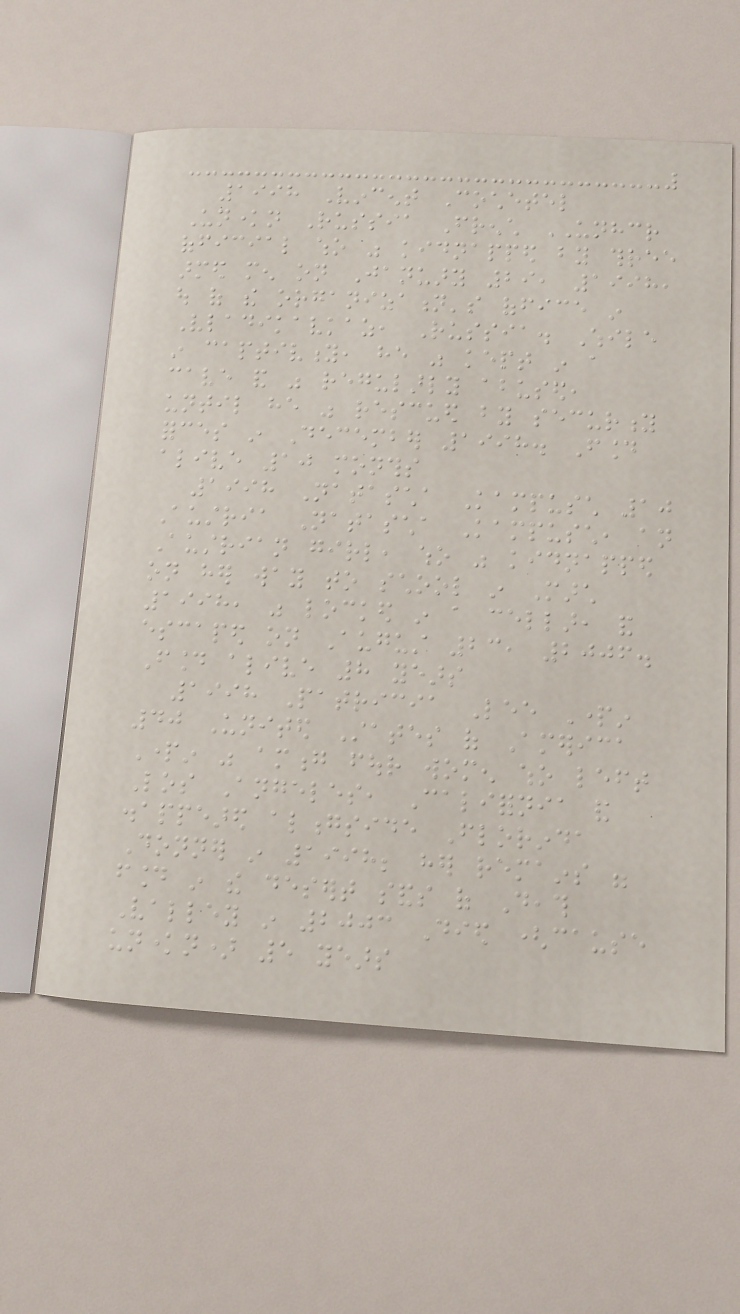1998 Vincent Cochetel
Unknown Russia French UNHCR
official who was kidnapped by three
armed men on January 29, 1998,
out of the organization's office in
Vladikavkaz, Russia. While
in captivity, he was kept in a
cave and was regularly abused,
until he was rescued by security
forces in December 1998. Found
alive 10 months
1998 Natascha Kampusch 10
Austria Natascha Kampusch, an
Austrian girl, who was kidnapped
on her way to school in March
1998, was locked in a cellar, and
escaped on August 23, 2006.
Found alive 8 years
1998 Patricia Lee Partin
40 United States of America
Partin was among four women who left
Los Angeles, California and
disappeared alongside Florinda
Donner in 1998; her remains were
found in the desert sands of Death
Valley in 2003 Died (cause
unknown) 5 years
